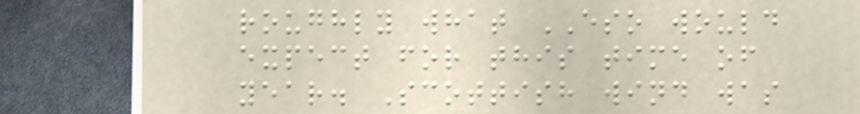roughly what ESO would
expect for this time of
year. Scottish wind was
